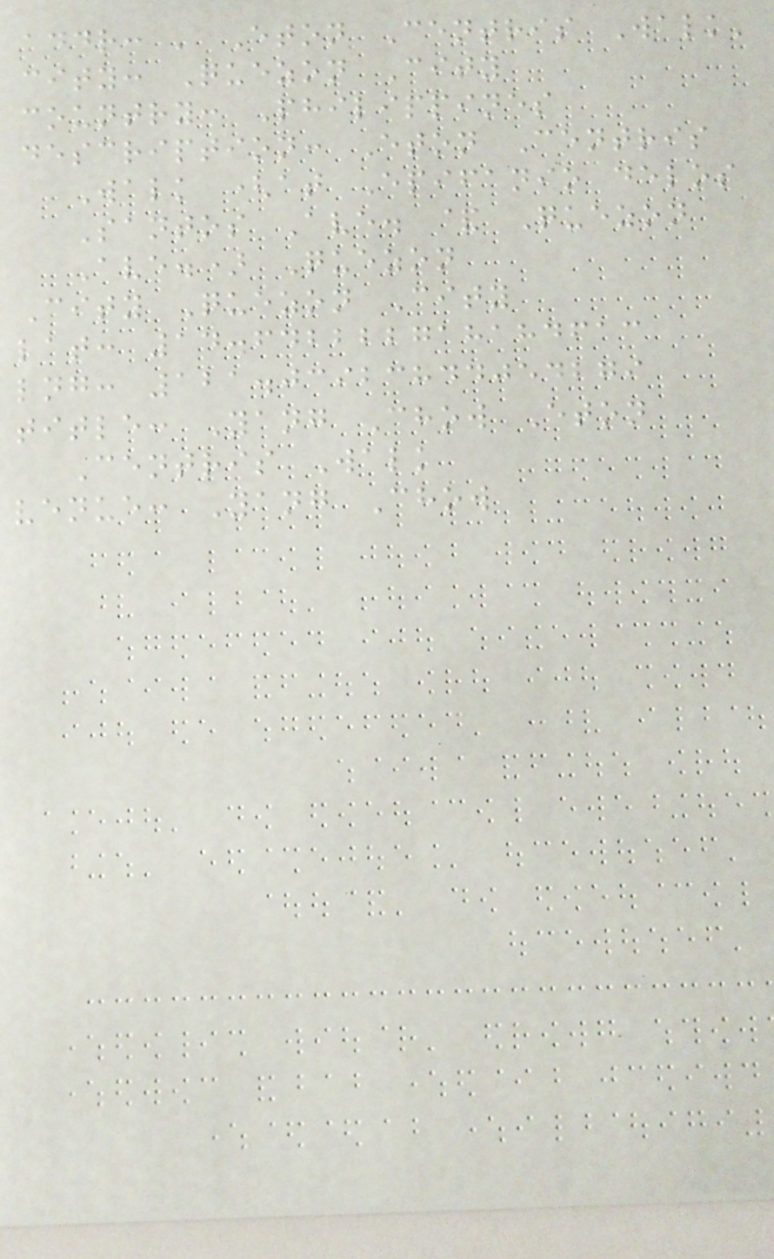addr: ' Eton Centris Walk'
city: Quezon City
country: Philippines
description: Eton Centris
Walk (at Epifanio delos
Santos Ave. & Quezon
Ave.) Quezon
City Quezon City
lat: 14.642222718184613
lng: 121.03923844054279
title: Yang Chow Eton
Centris Walk
venue: Yang Chow
